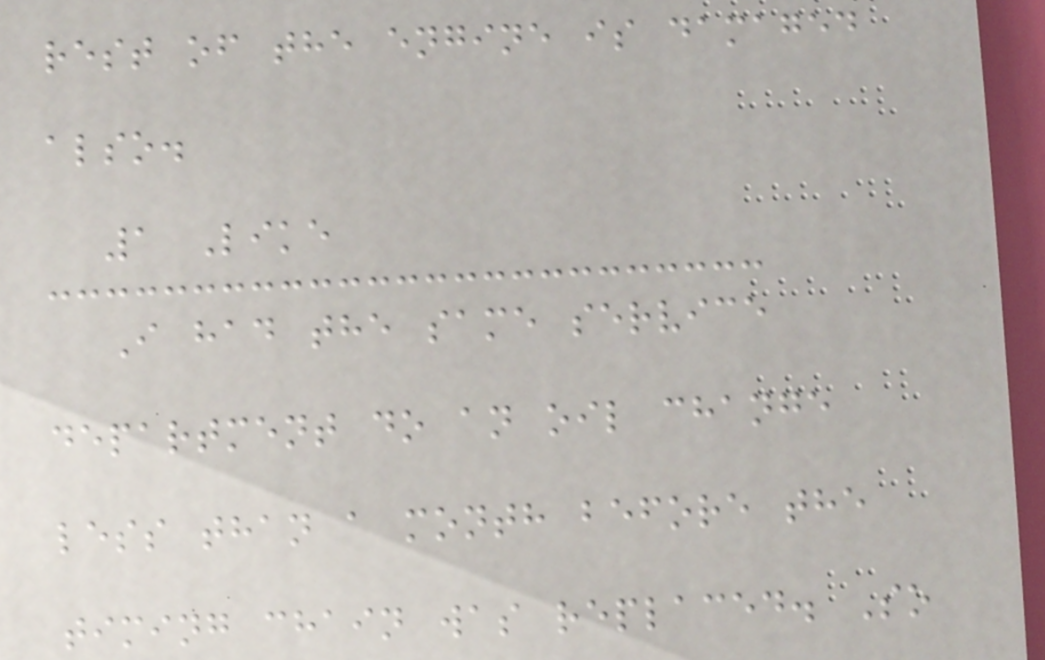rest of the engine is damaged
also.
1 Like
I had the same service
department do an oil change
less than a month before the
timing chain was replaced. So
